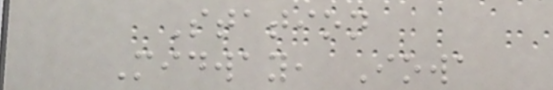Station
Midway, Iowa
